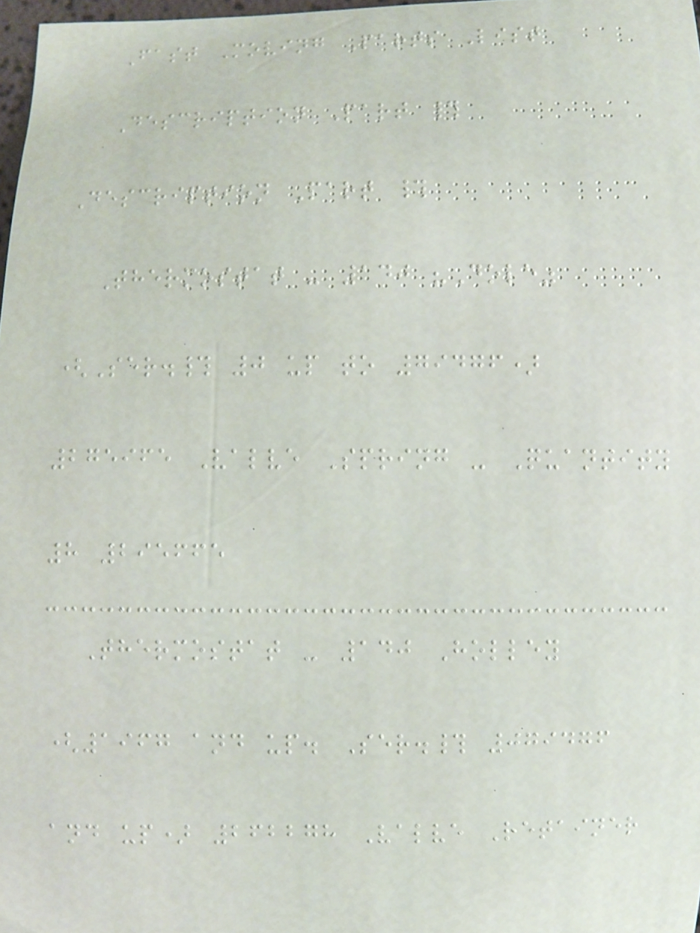Fast Moving Parts List
Description Part #
Description Part #
Thermostat - 140 "Dole"
(Ser.# 0 up to 79476)
275965 Valve Spring - Quantity
8 295665
Thermostat - 140 Holley
(1967 and up. Ser.# 079476
and up) 262278 Valve Retainer
